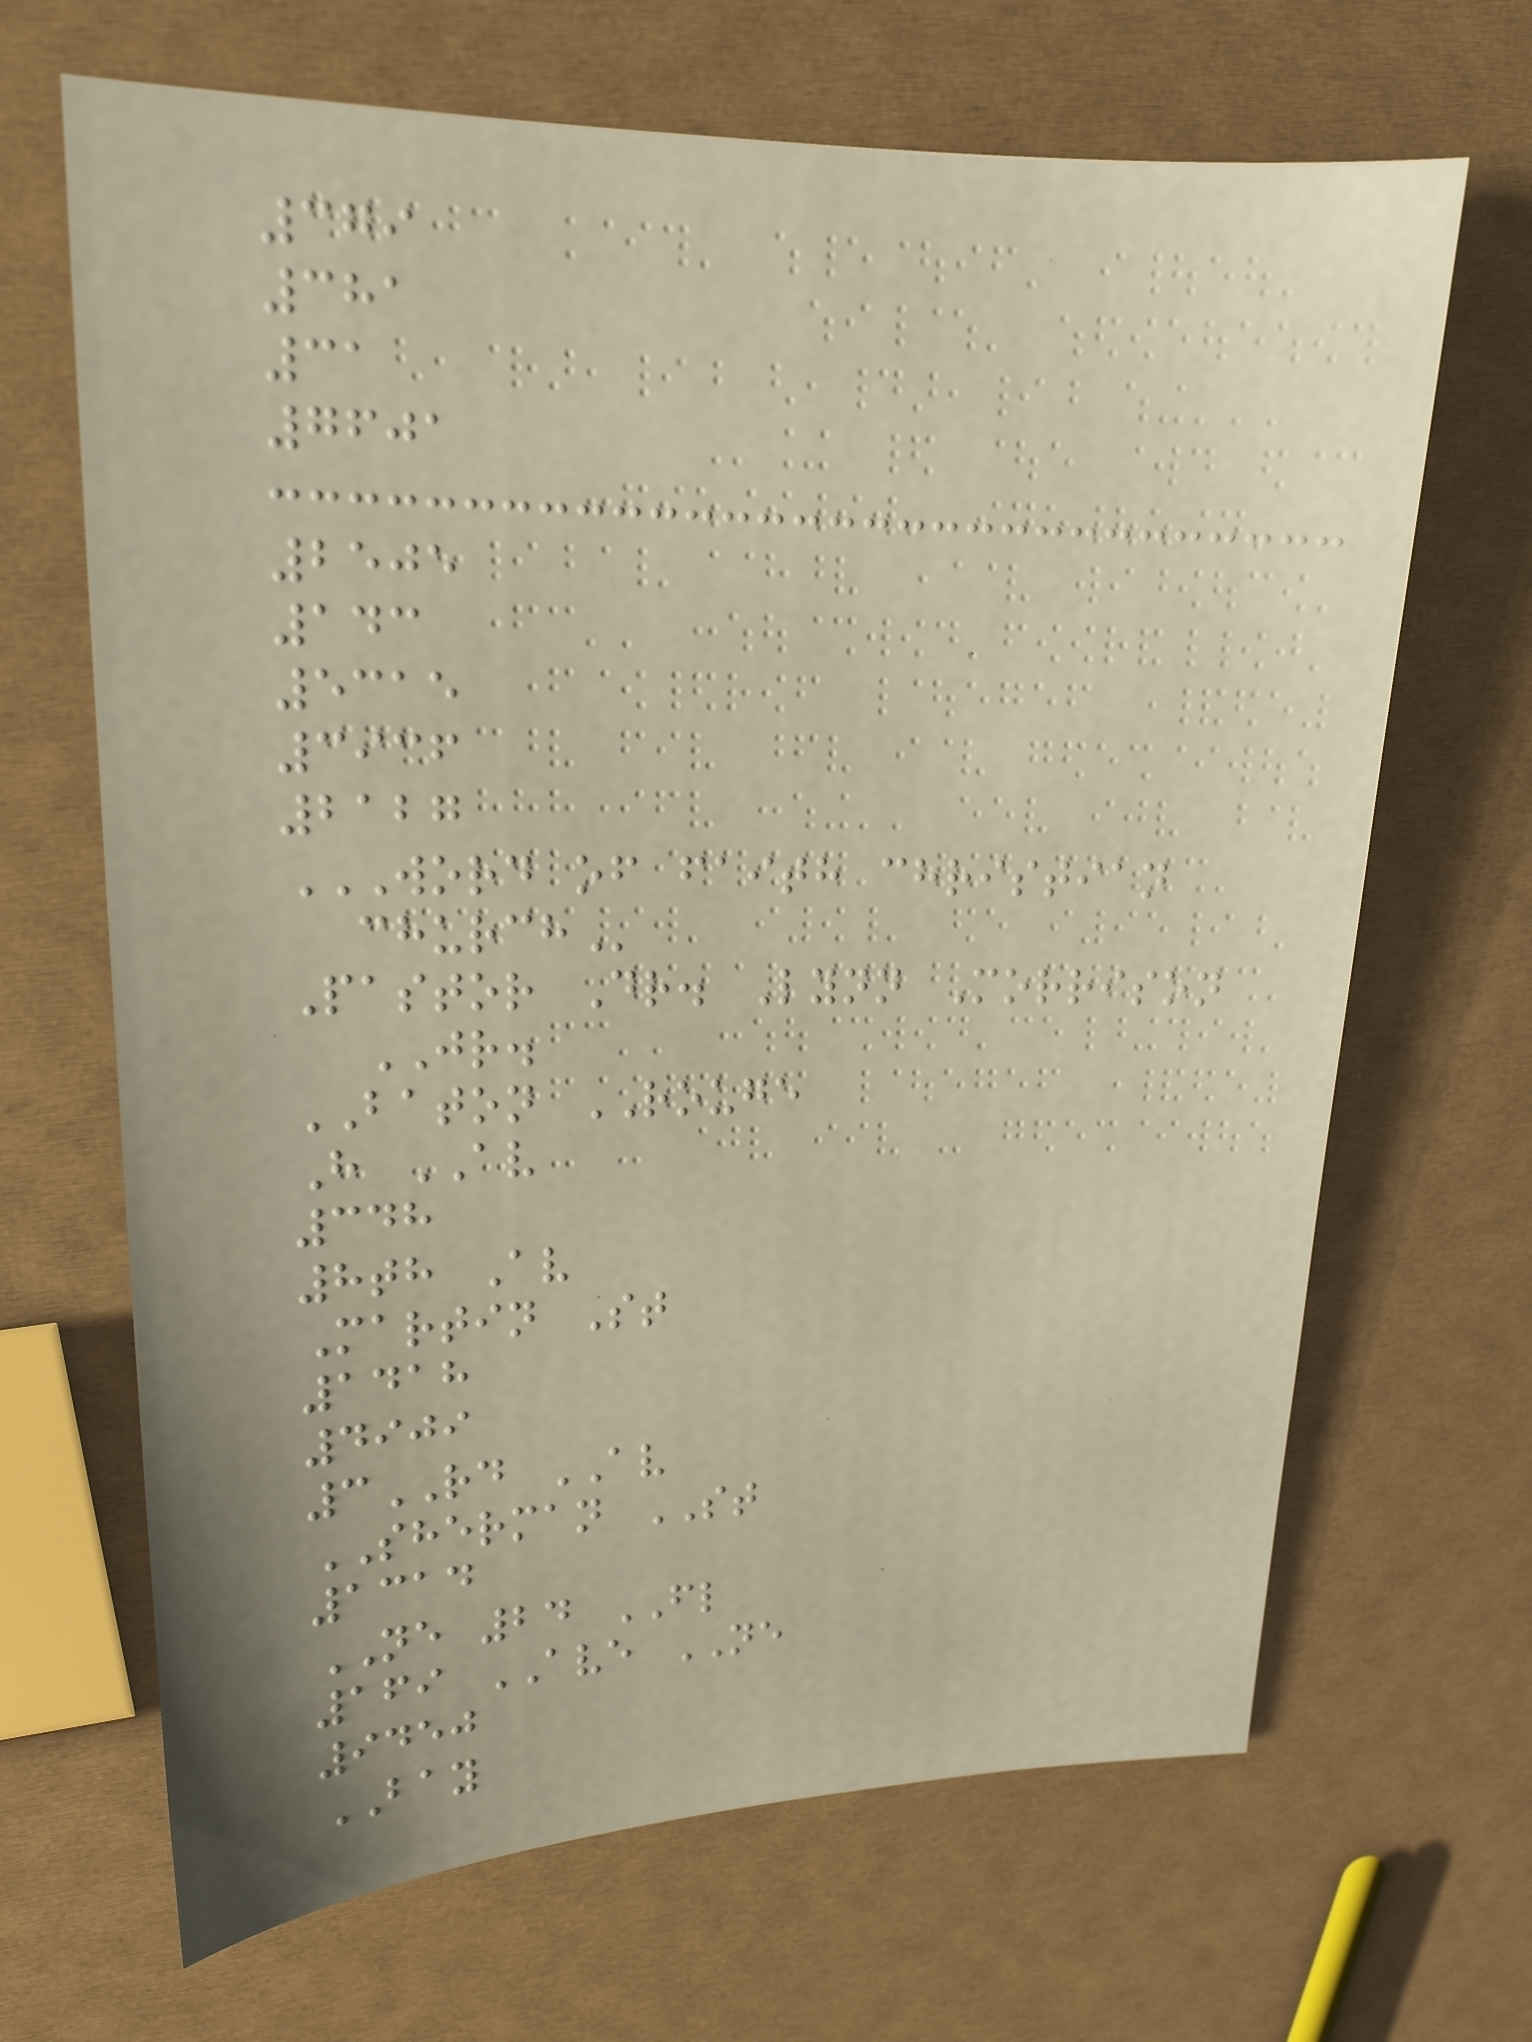379
381
31
7601
2505
143
5315
3936
2127
WORD OF FAITH CHRISTIAN
CHURCH
Pastor Dr. Lynn Morrison
JR.
BATON ROUGE
H AV
348
8th Av
Martin St
1418
4909
3RD AV
SHERMAN ST
1314
NE 24 FL
169 AVE NE
9450
BAY
